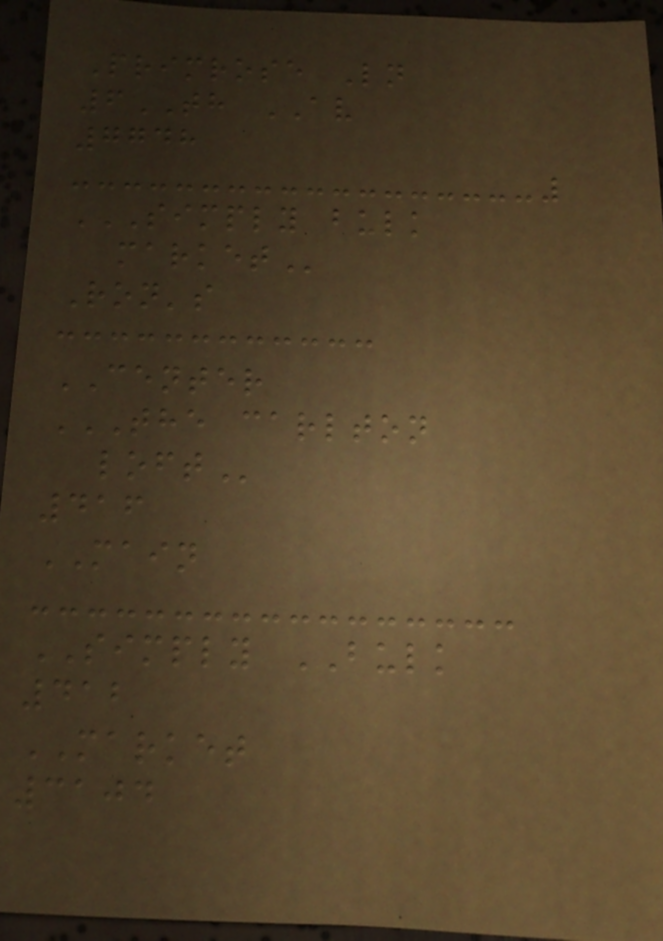Primrose Ln
6TH AV
7748
SIMPLY BULK
MARKET
Ron's
CENTER
THE CARLTON
LOFT
416
MAIN
SIMPLY BULK
412
MARKET
3104
